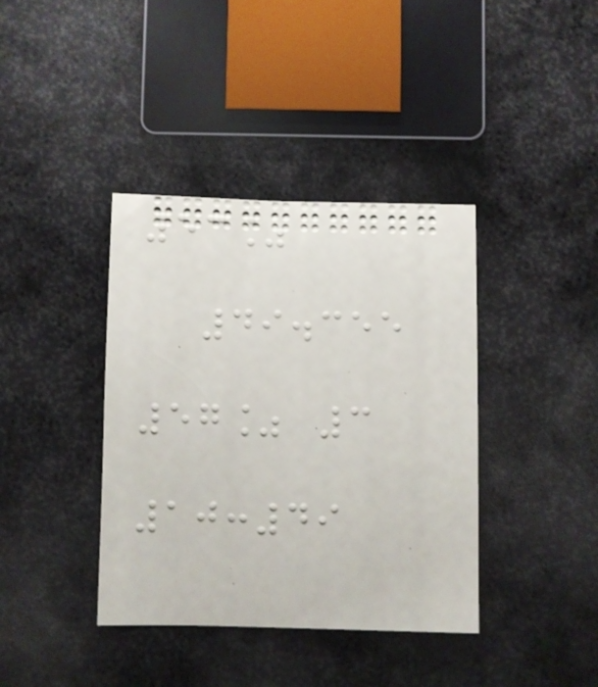53%
49.355
57% 3
10:49
